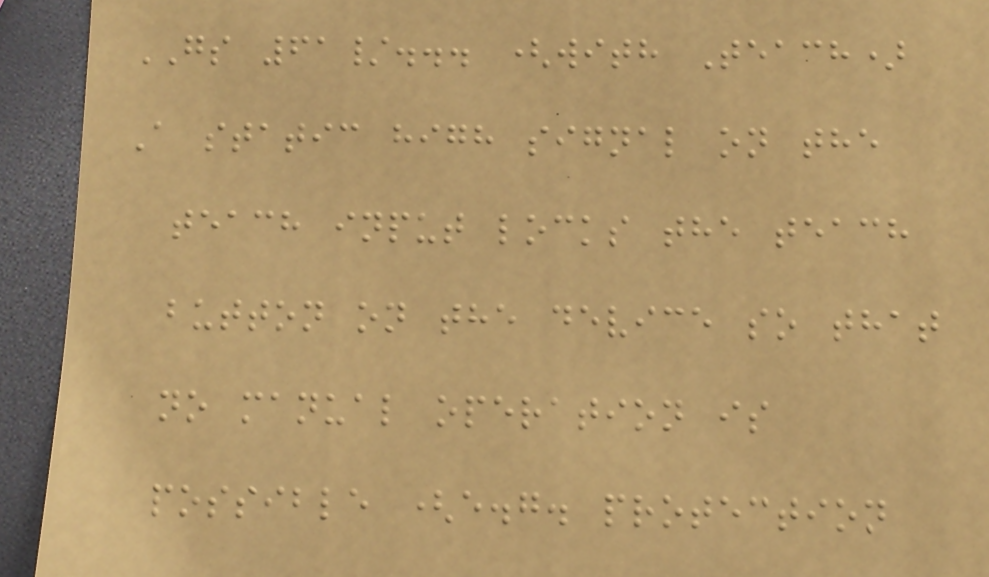GS 61/... (with Teach)
A static high signal on the
teach input locks the teach
button on the device so that
no manual operation is
possible (e.g. protection
